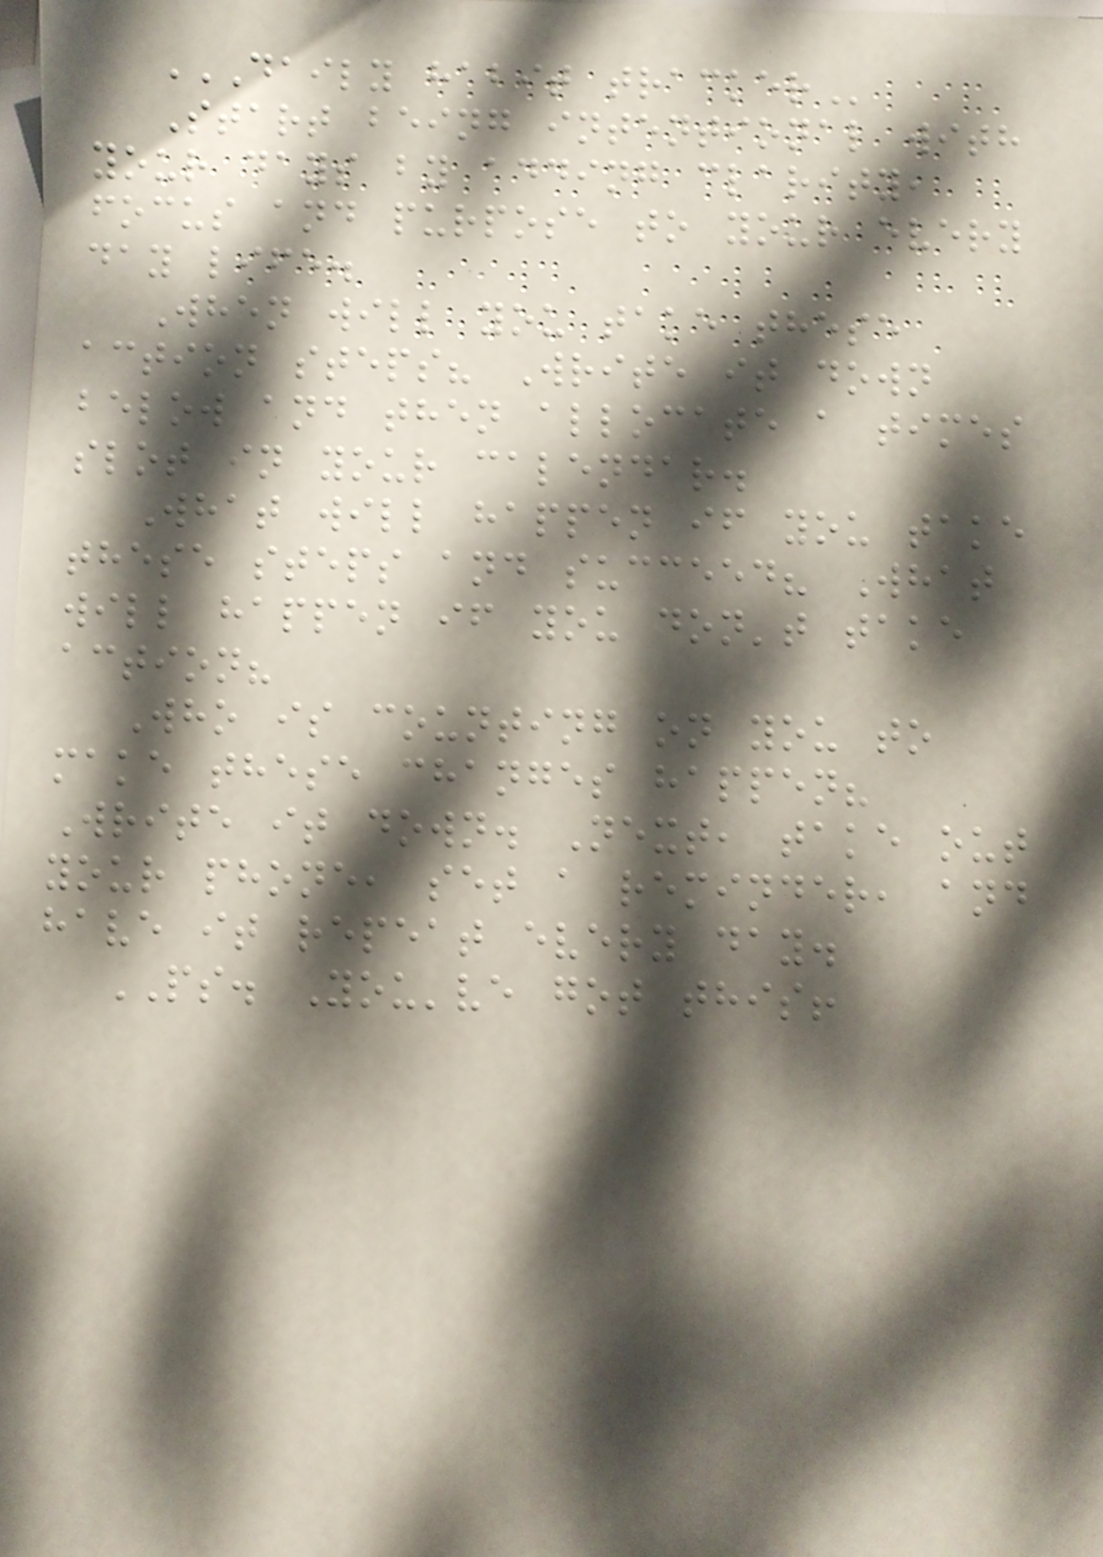DAILY HABIT TRACKER
Start being intentional with
your days by adding clarity,
focus and purpose to your every
day life.
When will you take these
action steps? Write it down
below and then allocate a times
slot in your calendar.
What will happen if you take
these steps and succeed? What
will happen if you don't take
action?
Who is counting on you to
make these changes happen?
Write it down. Next, take out
your phone, set a reminder, and
have it repeat every day.
PS. You've got this!
